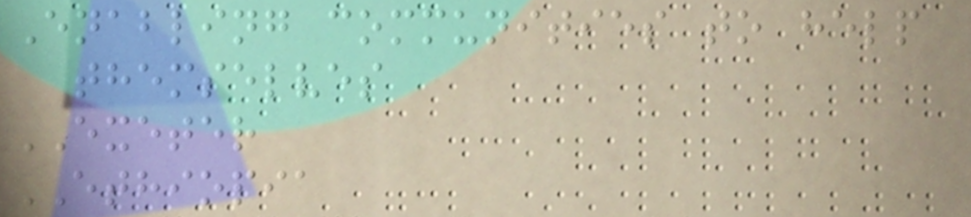Enabling communities to help
themselves
EXETER
ETHIOPIA
